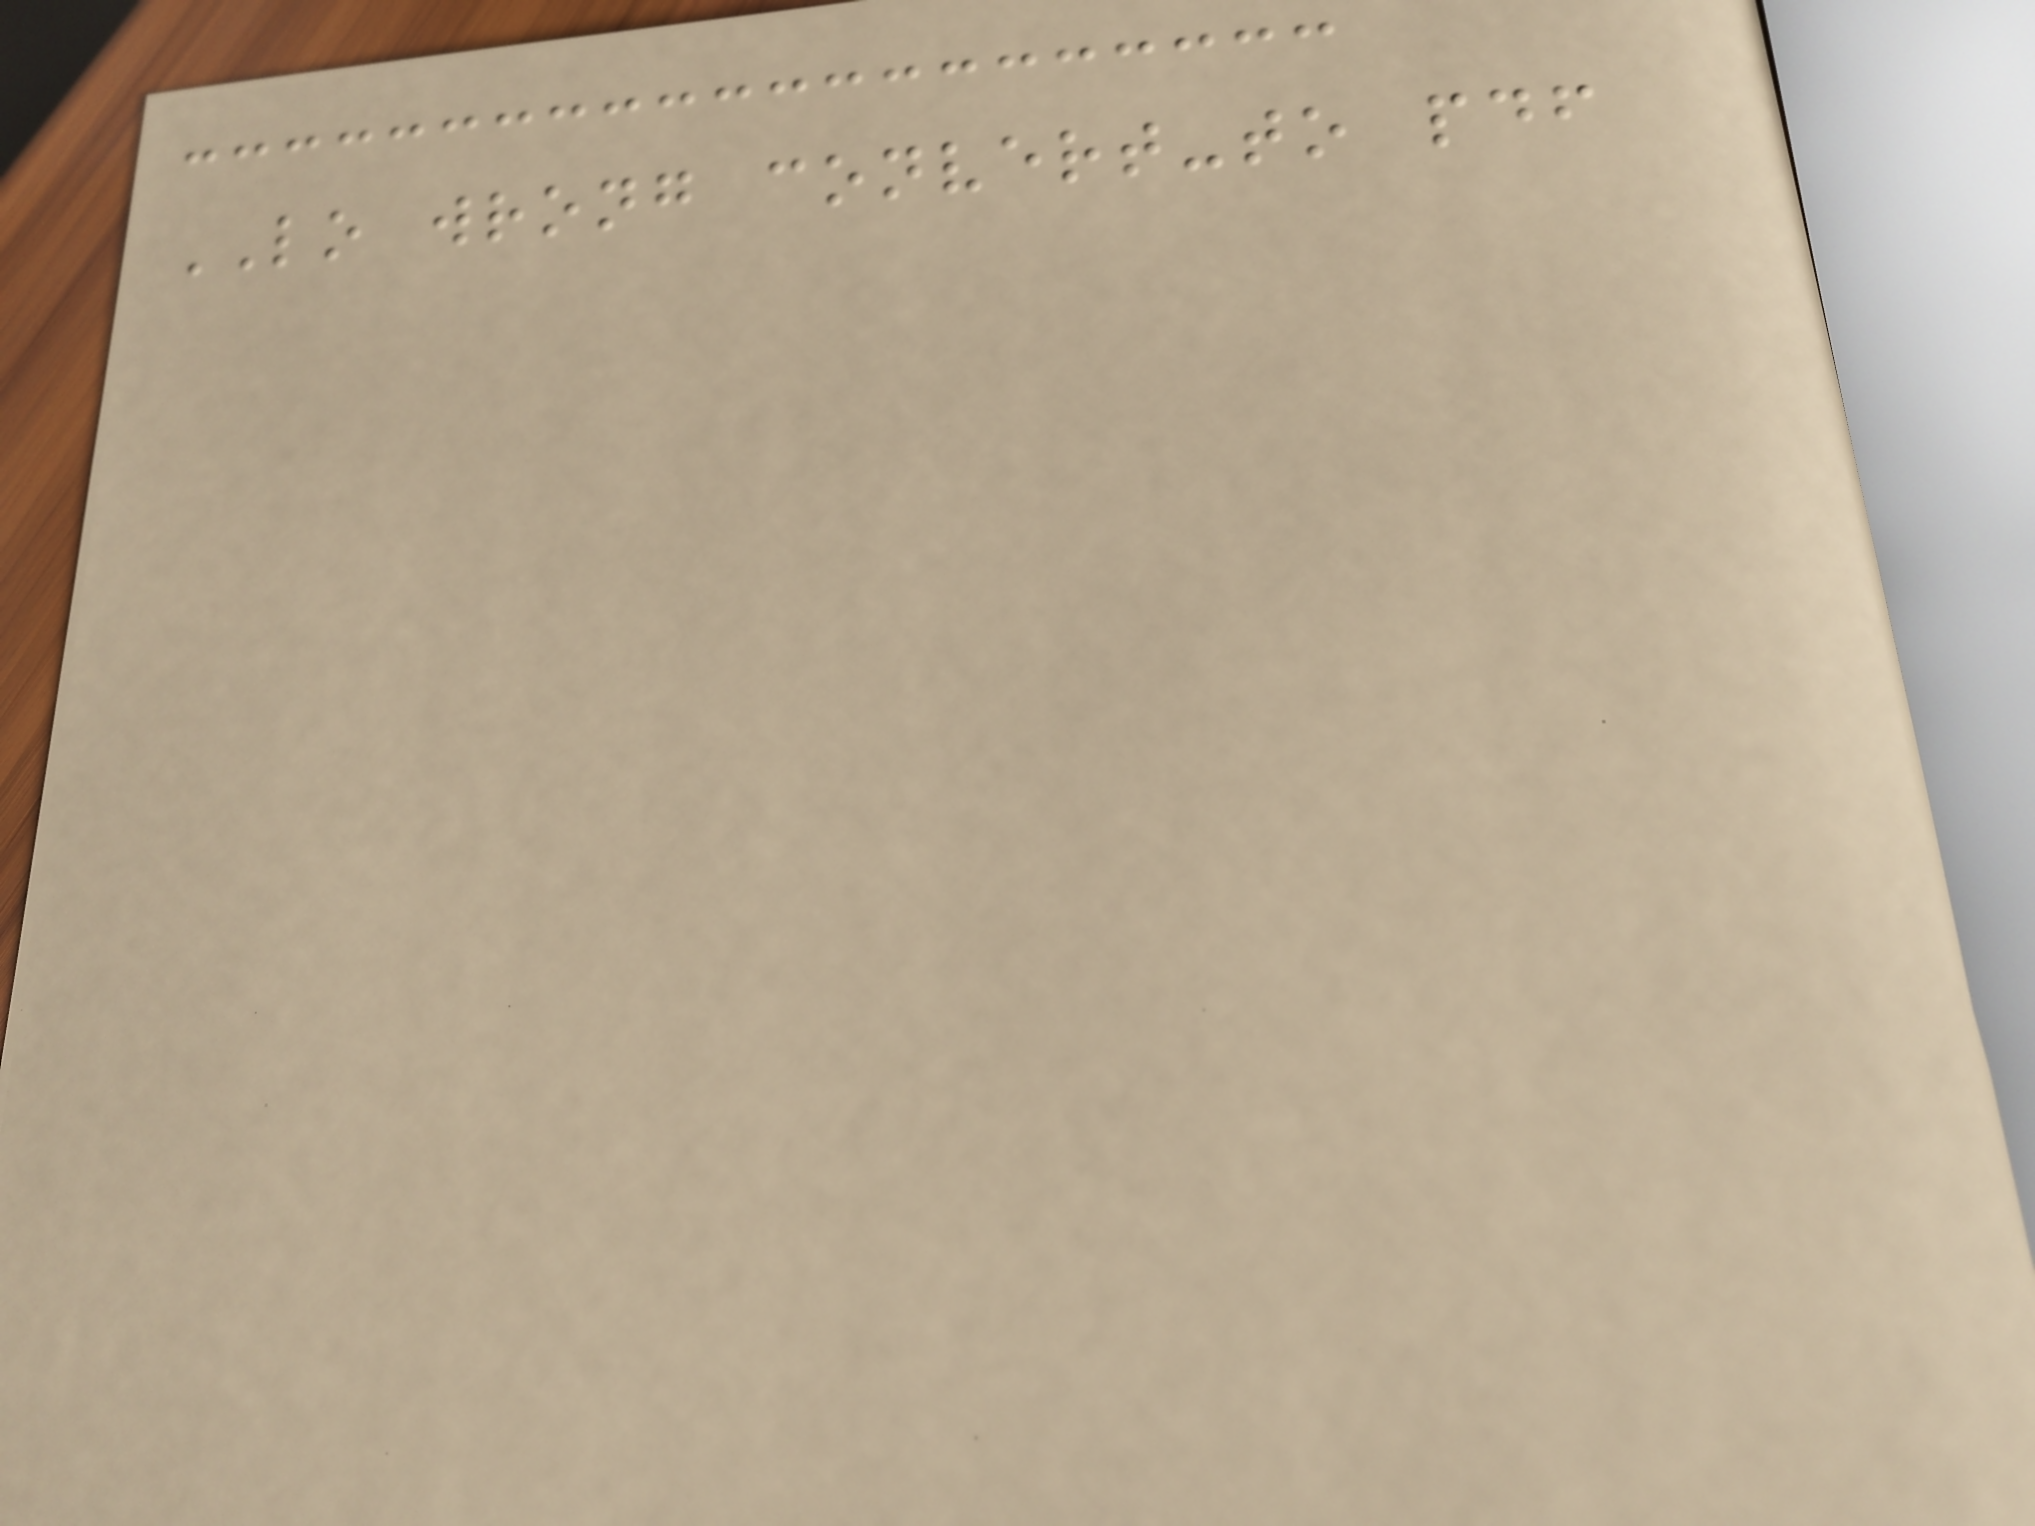LO wrong convert-to pdf
